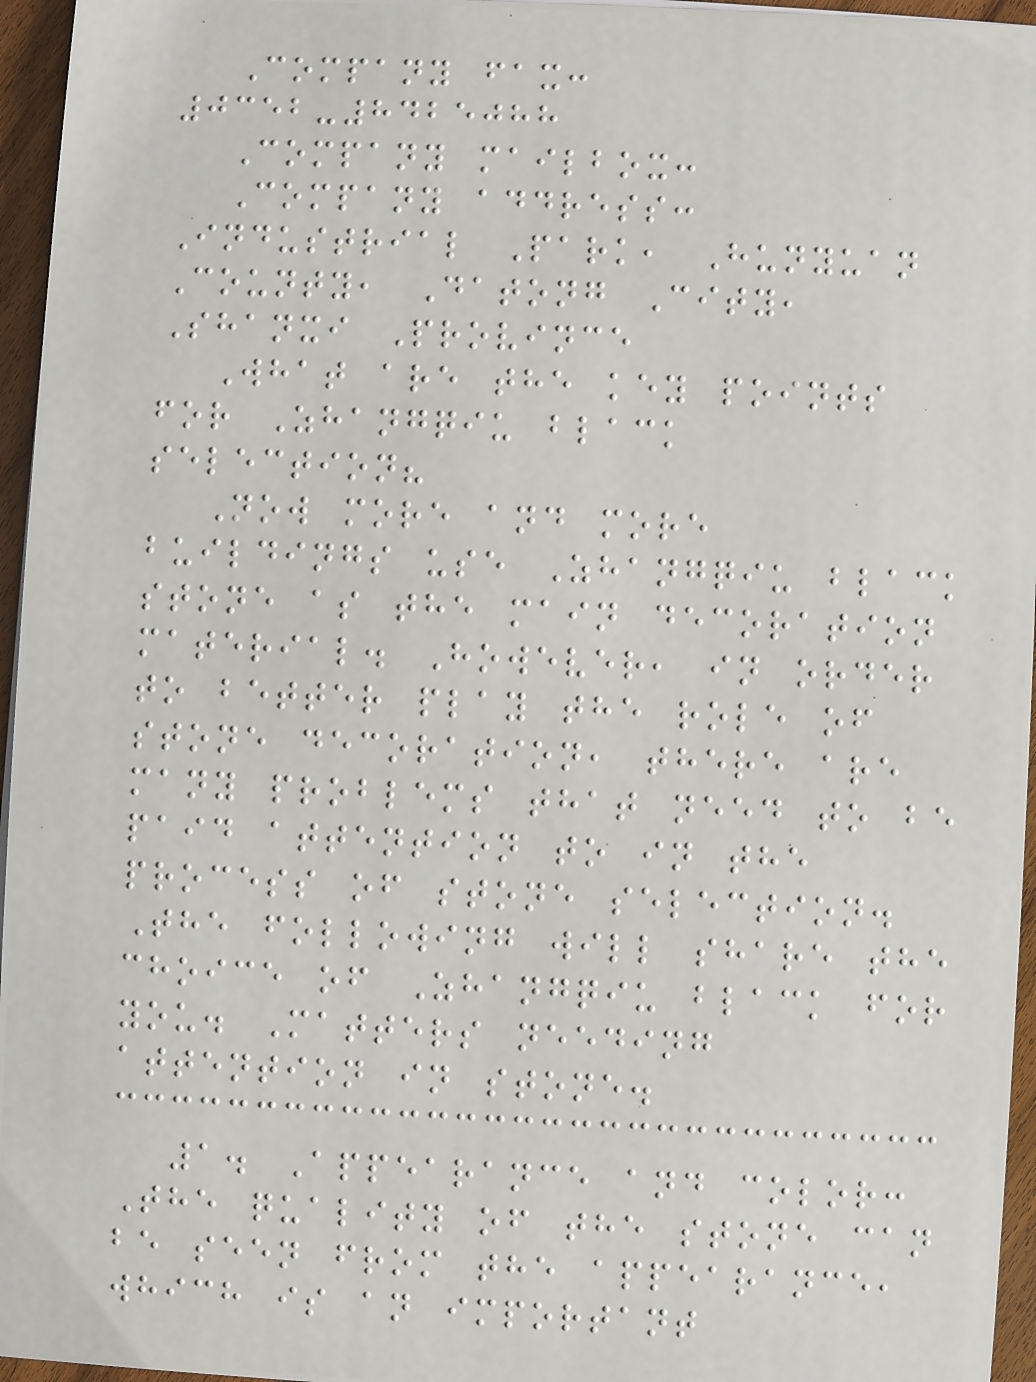Company fax:
0352-8425088
Company mailbox:
Company address:
Industrial Park, Hunyuan
County, Datong City,
Shanxi Province
What are the key points
for Zhangqiu black
selection?
Now more and more
buildings use Zhangqiu black
stone as the main decoration
material. However, in order
to better play the role of
stone decoration, there are
many problems that need to be
paid attention to in the
process of stone selection.
The following will share the
choice of Zhangqiu black for
you. Matters needing
attention in stone.
1. Appearance and color:
The quality of the stone can
be seen from the appearance,
which is an important
